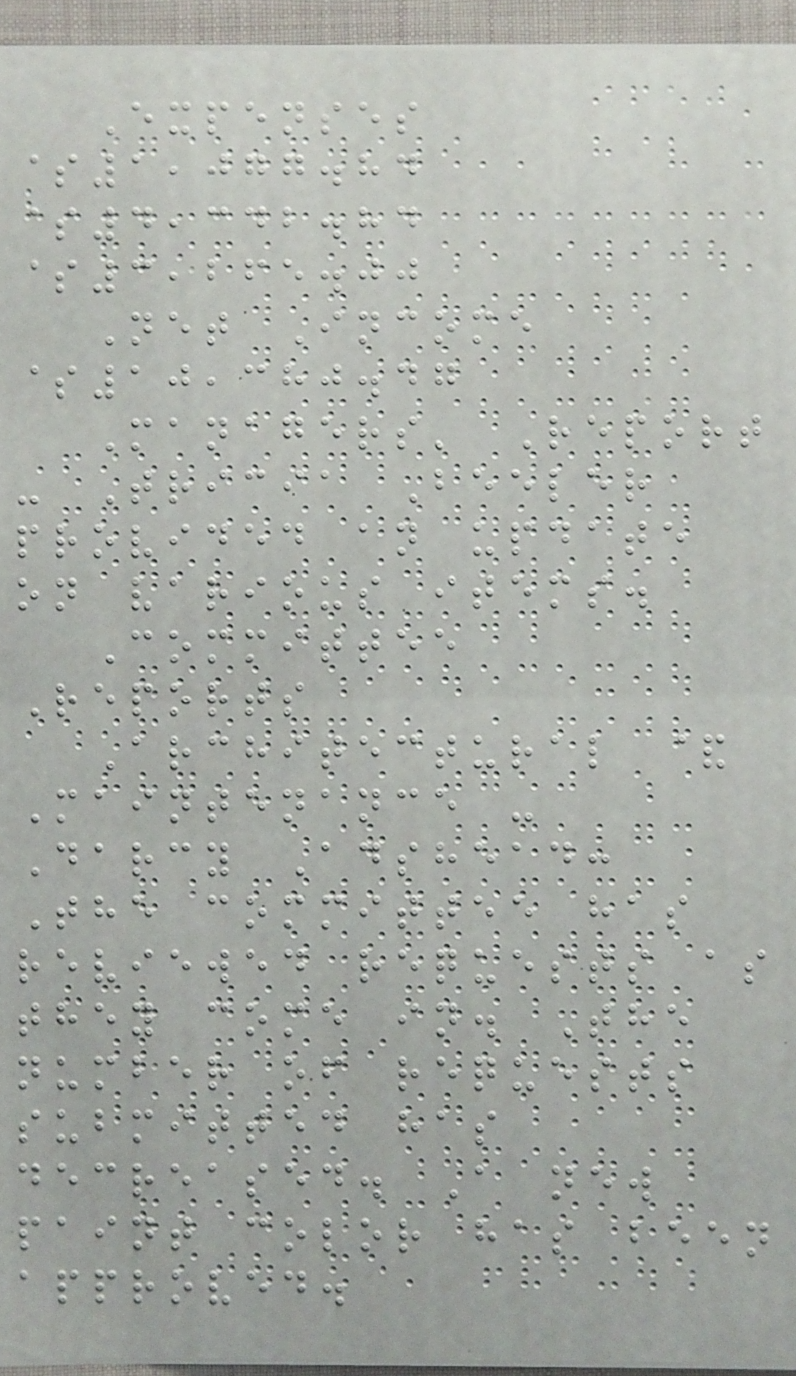Expenses
$1,077.84
$4,342.84
$3,265.00
Net Income
$10,380.47
Managers' Report
- Tricia Beeler
provided an update
on various items.
Committee
Reports
Architectural &
Maintenance -
Darcy Adshead:
The committee has
reviewed requests as
they come in. The
number of requests
submitted has
decreased. A new
paint color has been
approved.
